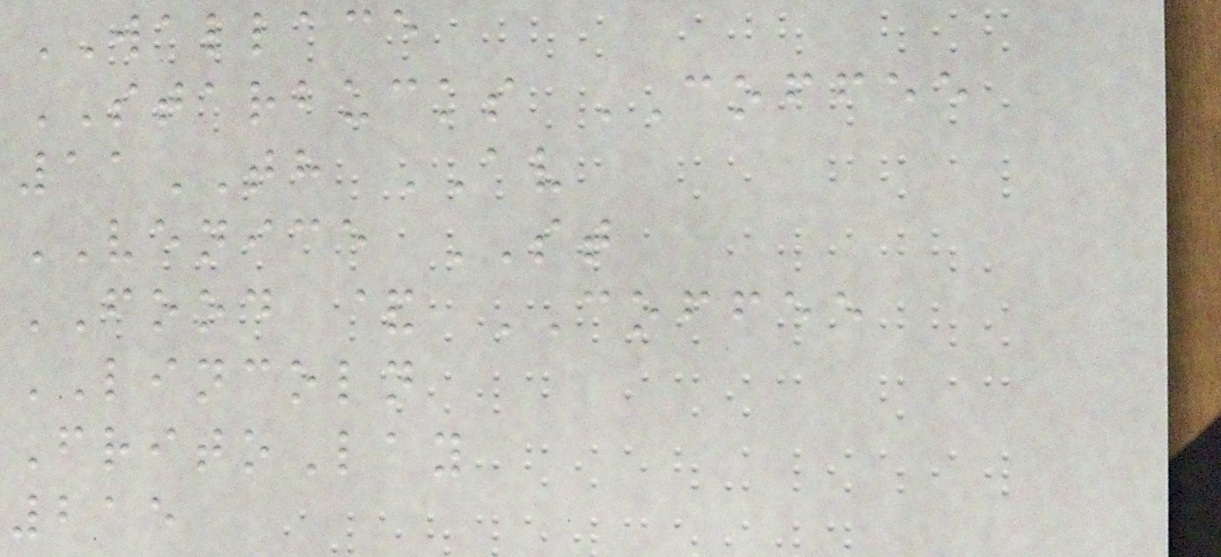WALLACE
STARBUCKS COFFEE
11TH AV
VENICE ST
FOOD & COFFEE
LINCOLN
FritoLay
215
